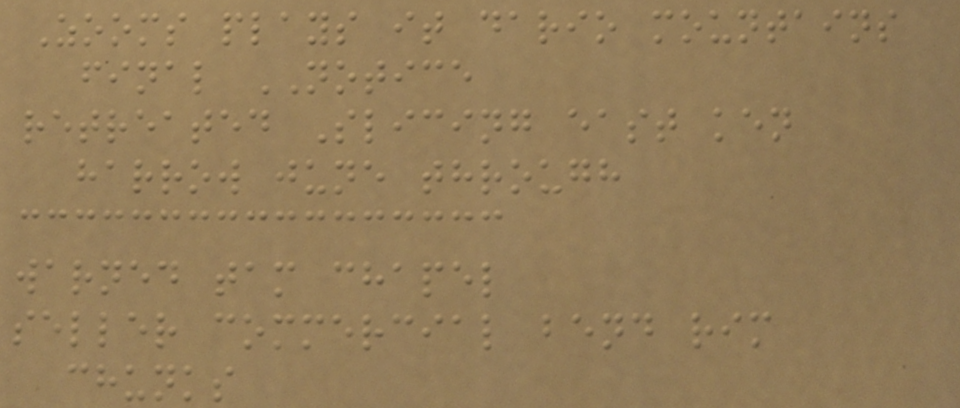Zooms plays it dario mountains
final NOTICE
retreated Slicing east ken
harrow june through
warned tam chapel
seller commercial bend rim
chunks
